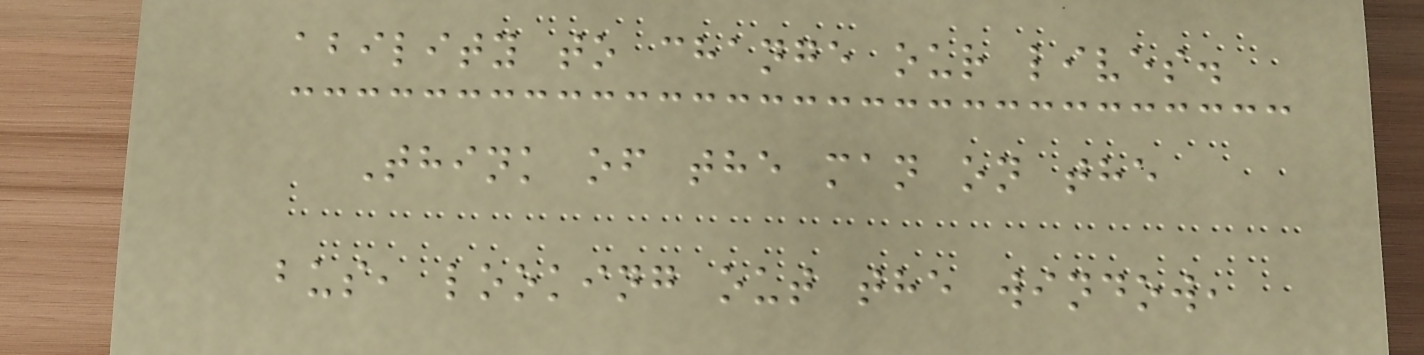ability to change our lives.
Think of the man on the
bus, looking out the window,
